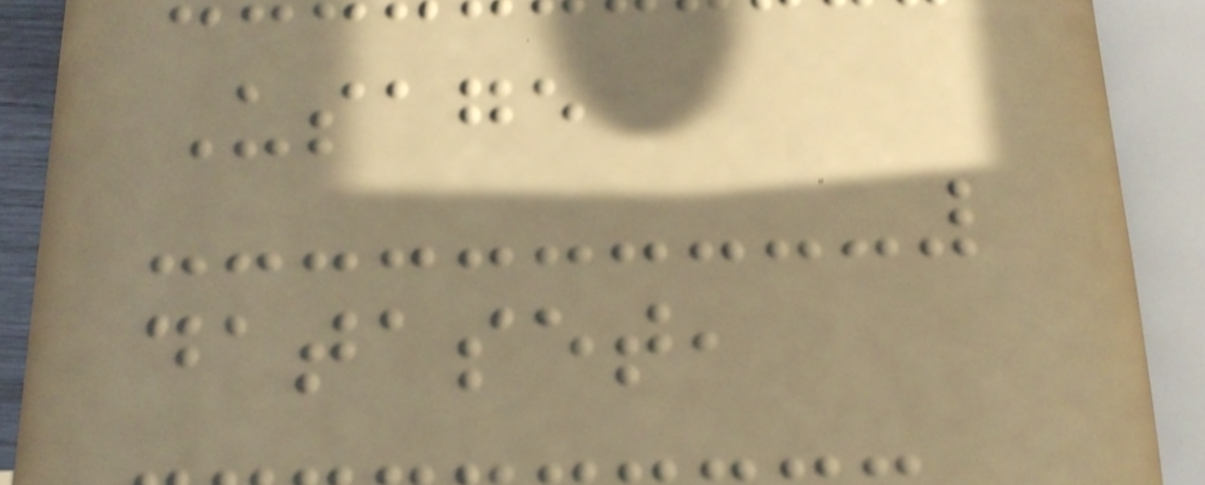Usage
dataset,
